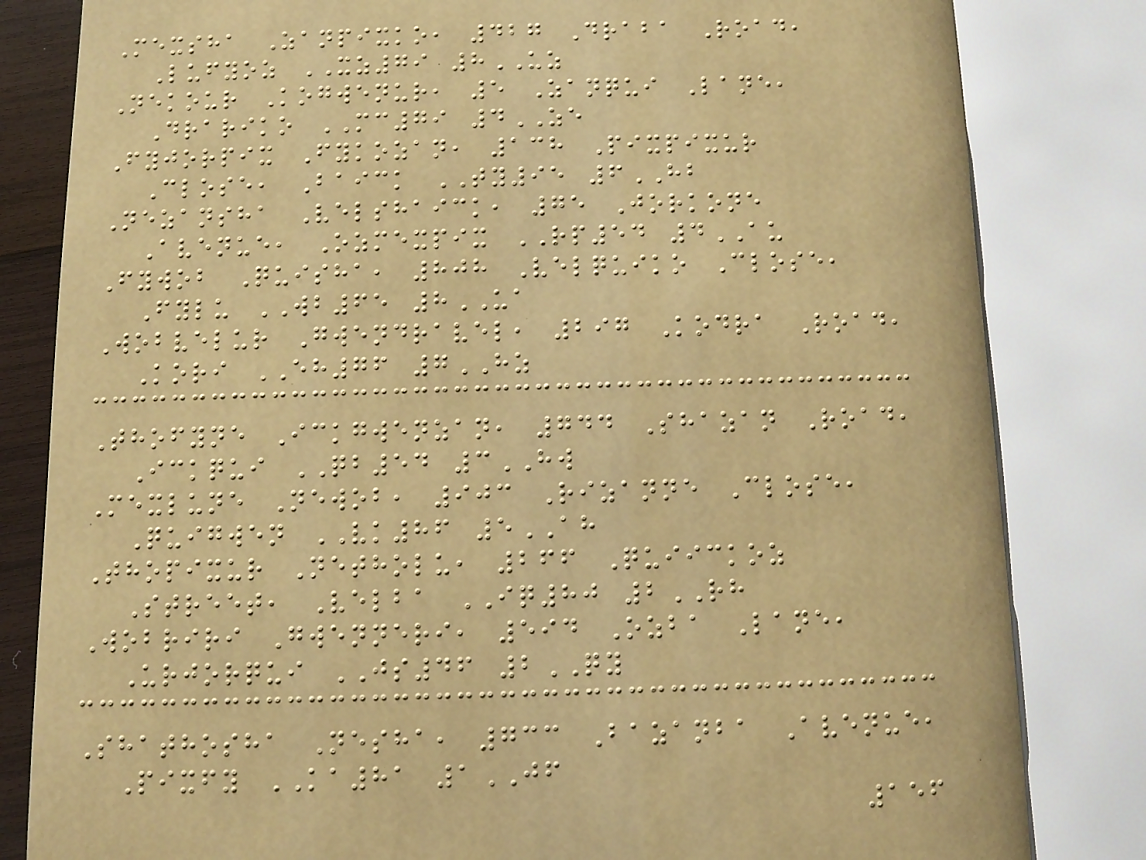Mexsha Zanpixko, 427 Draba Road,
Lufyoz XZ79 8UZ
Nekour Kogwenur, 5 Zanqui Lane,
Drariko MC79 4ZE
Fyjorpix Fykozan, 138 Pixpixur
Close, Baick TY95 6HB
Nezansha Velshaick, 75 Jorkone
Avenue, Ozmexpix RP54 4AU
Fywob Quisha, 808 Velquiko Close,
Fylu WB65 8UA
Wobvelur Gwendravel, 297 Kodra Road,
Kori EH76 7HZ
Thofyne Ickgwenzan, 744 Shazan Road,
Ickqui QB54 3HW
Mexlune Newob, 903 Rizanne Close,
Quigwen VK86 5AH
Thopixur Netholu, 266 Quiickoz
Street, Velba IQ80 2RH
Wobriri Gwenneri, 594 Ozba Lane,
Urjorqui JS46 2QY
Shathosha Nesha, 733 Bazanba Avenue,
Pixfy KA81 1JF
156
